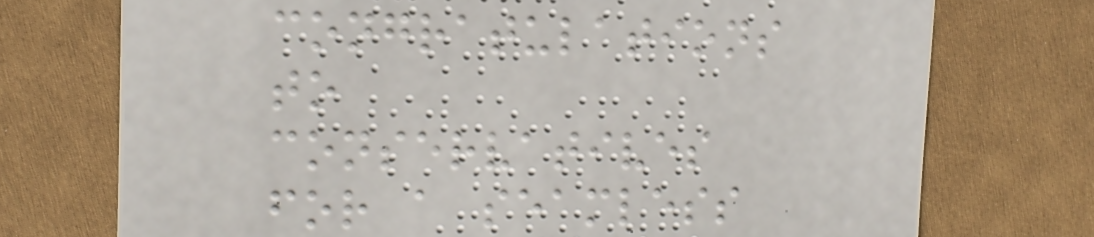congratulations
to
conservatives
for a seamless
